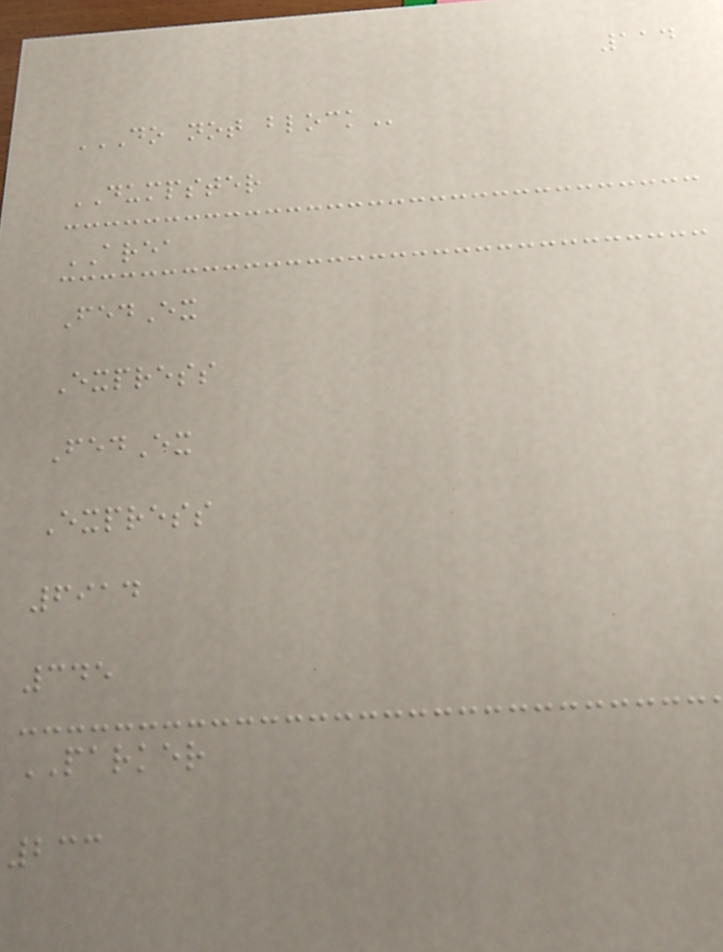114
DO NOT BLOCK
DUMPSTER
AREA
FedEx
Express
FedEx
Express
6914
345
PARKER
233
